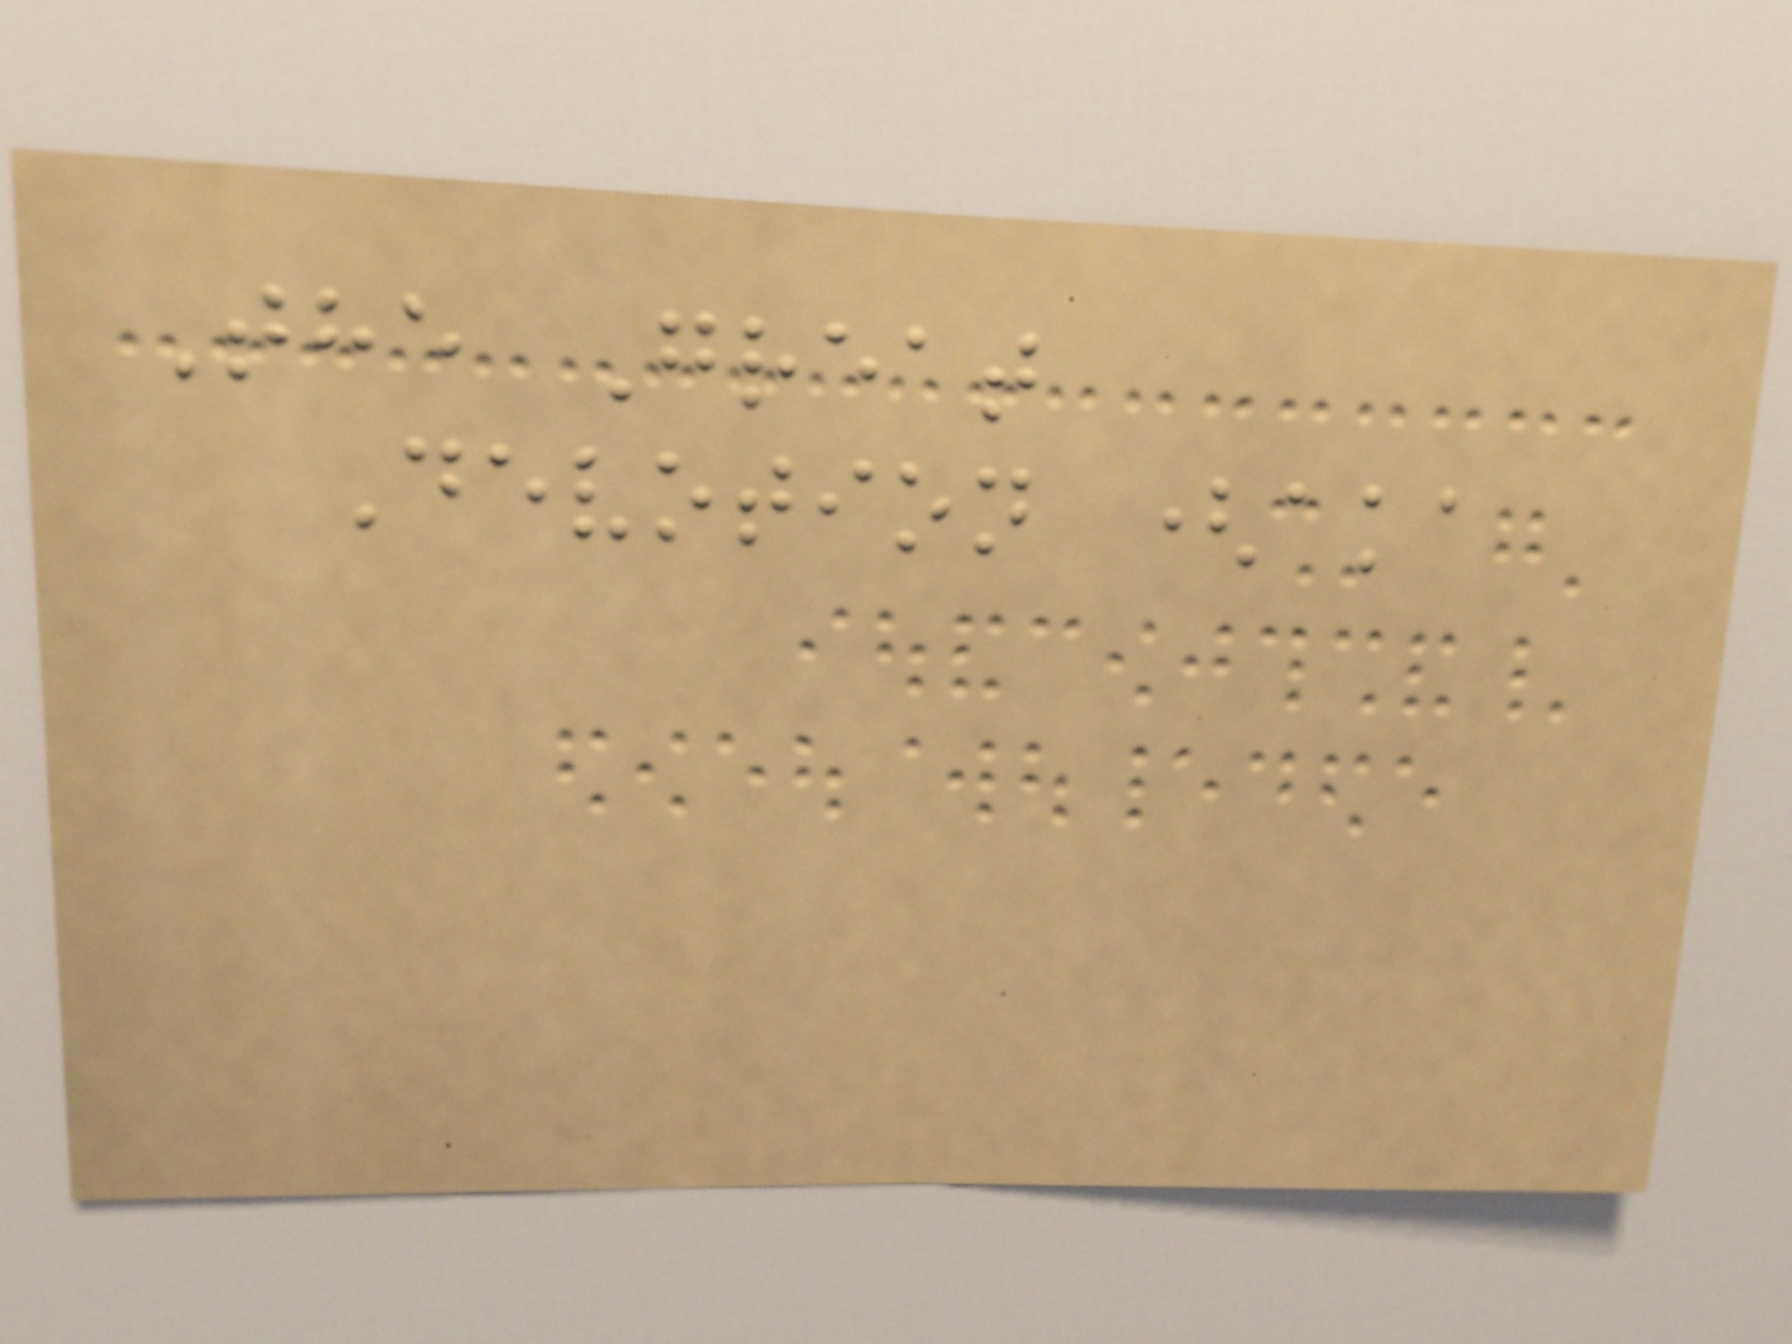The Great
Devotion (aka
